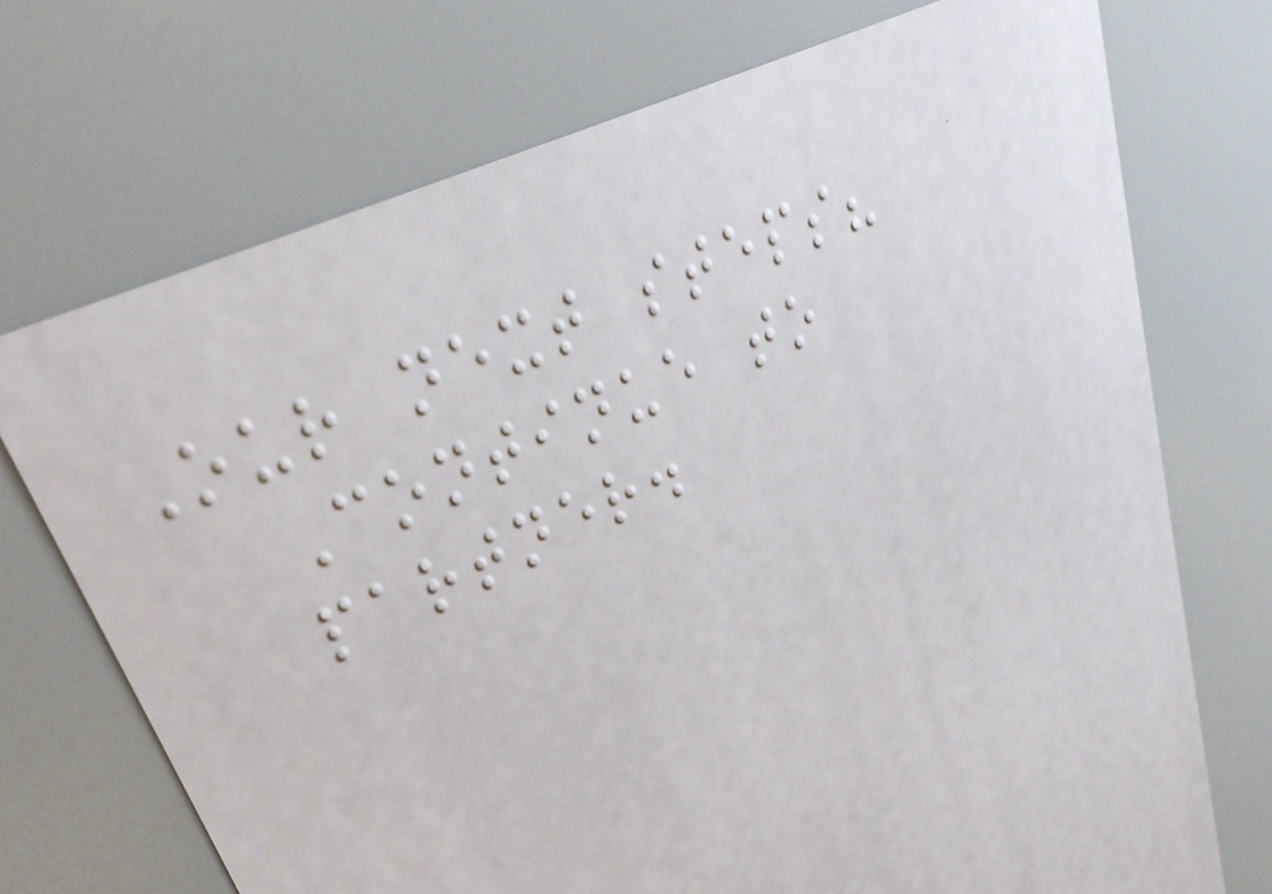Our next steps?
Continue to
partner.
